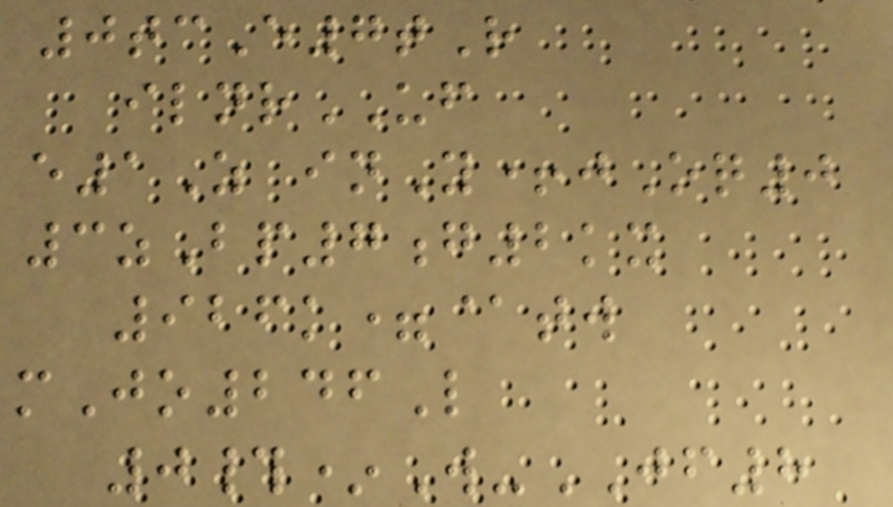0tcE7tR
ilnrUF
e1Z inY+jOq0
3zBp7g2kx
926k=@tw
mJo246L
0#*W-JF8
